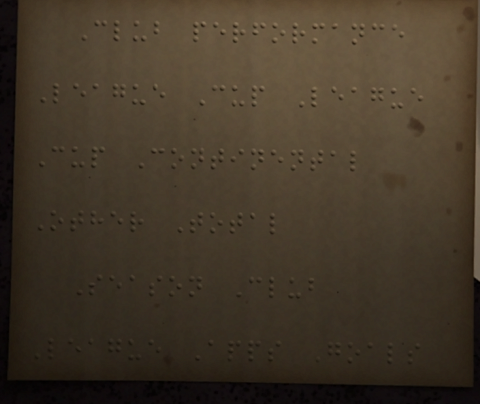Club performance
League Cup League
Cup Continental
Other Total
Season Club
League Apps Goals
